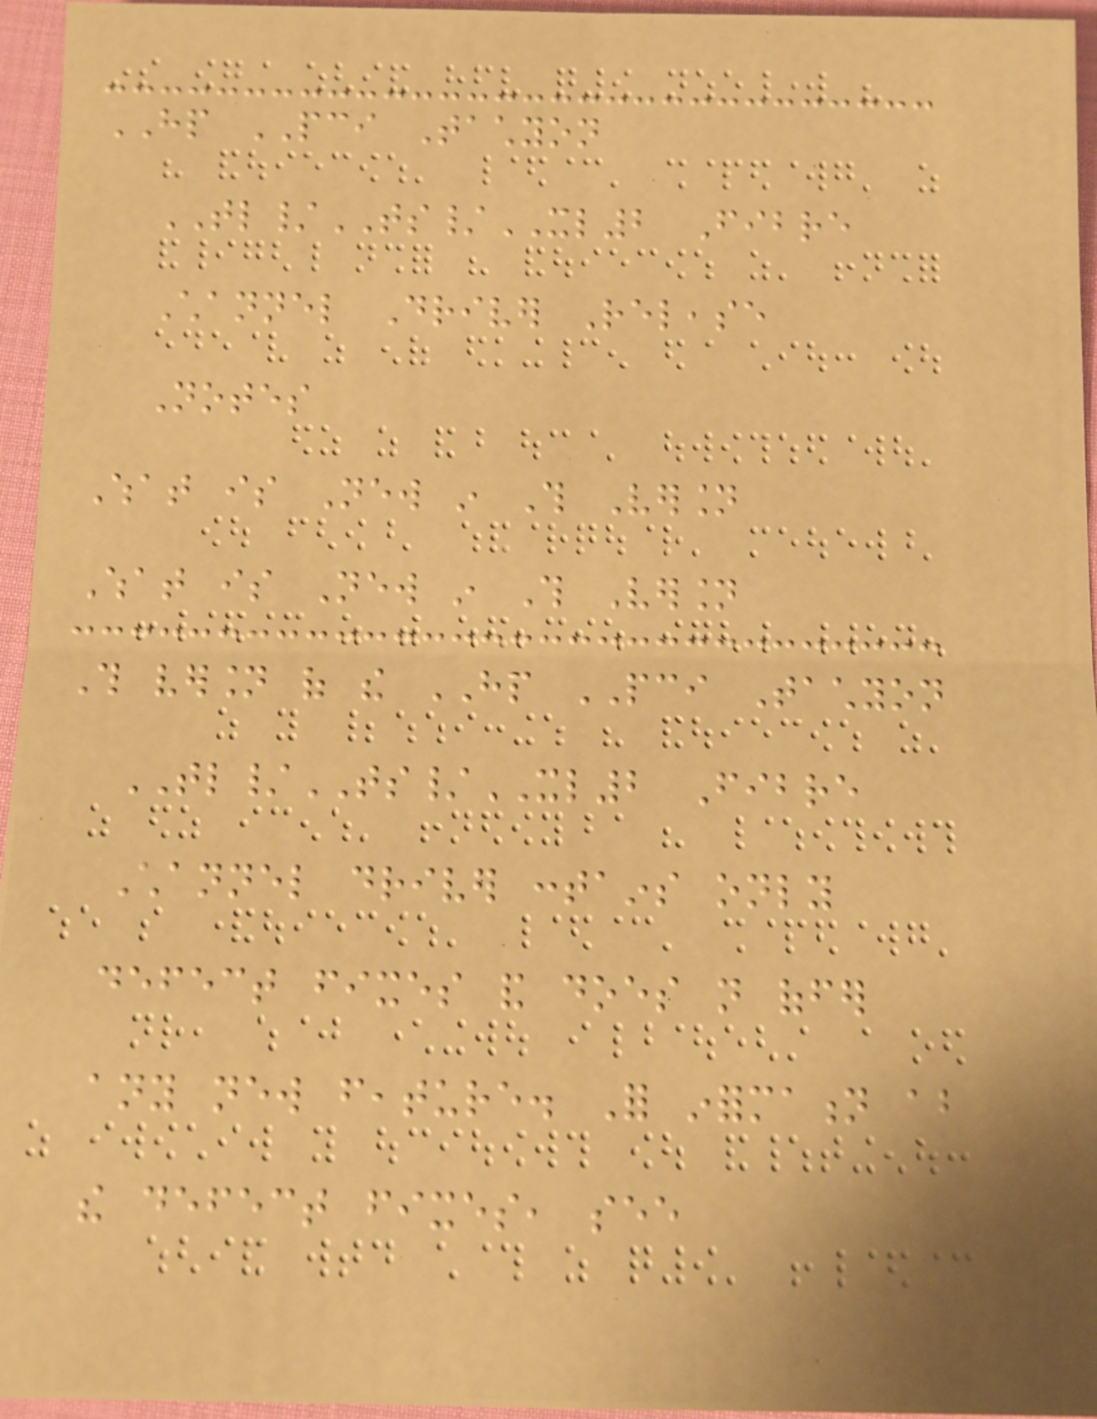HP PCI Tachyon
TL/TS/XL2 Fibre
Channel Driver Release
Notes
What is New in This Version
What is New in This Version
This version of the HP PCI Tachyon
TL/TS/XL2 Fibre
Channel driver contains only
defect fixes and does not offer
any new feature. For information about
the defect fixes, see
